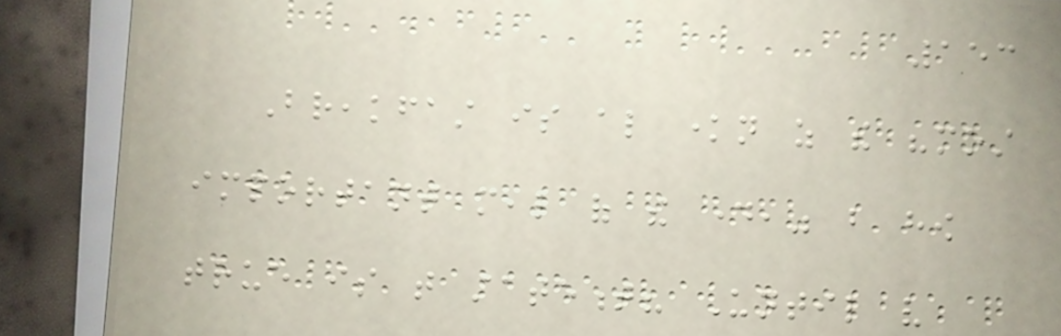153
Breakfast is also known as the "most
important meal of the day," but how
true is that statement? Until very
